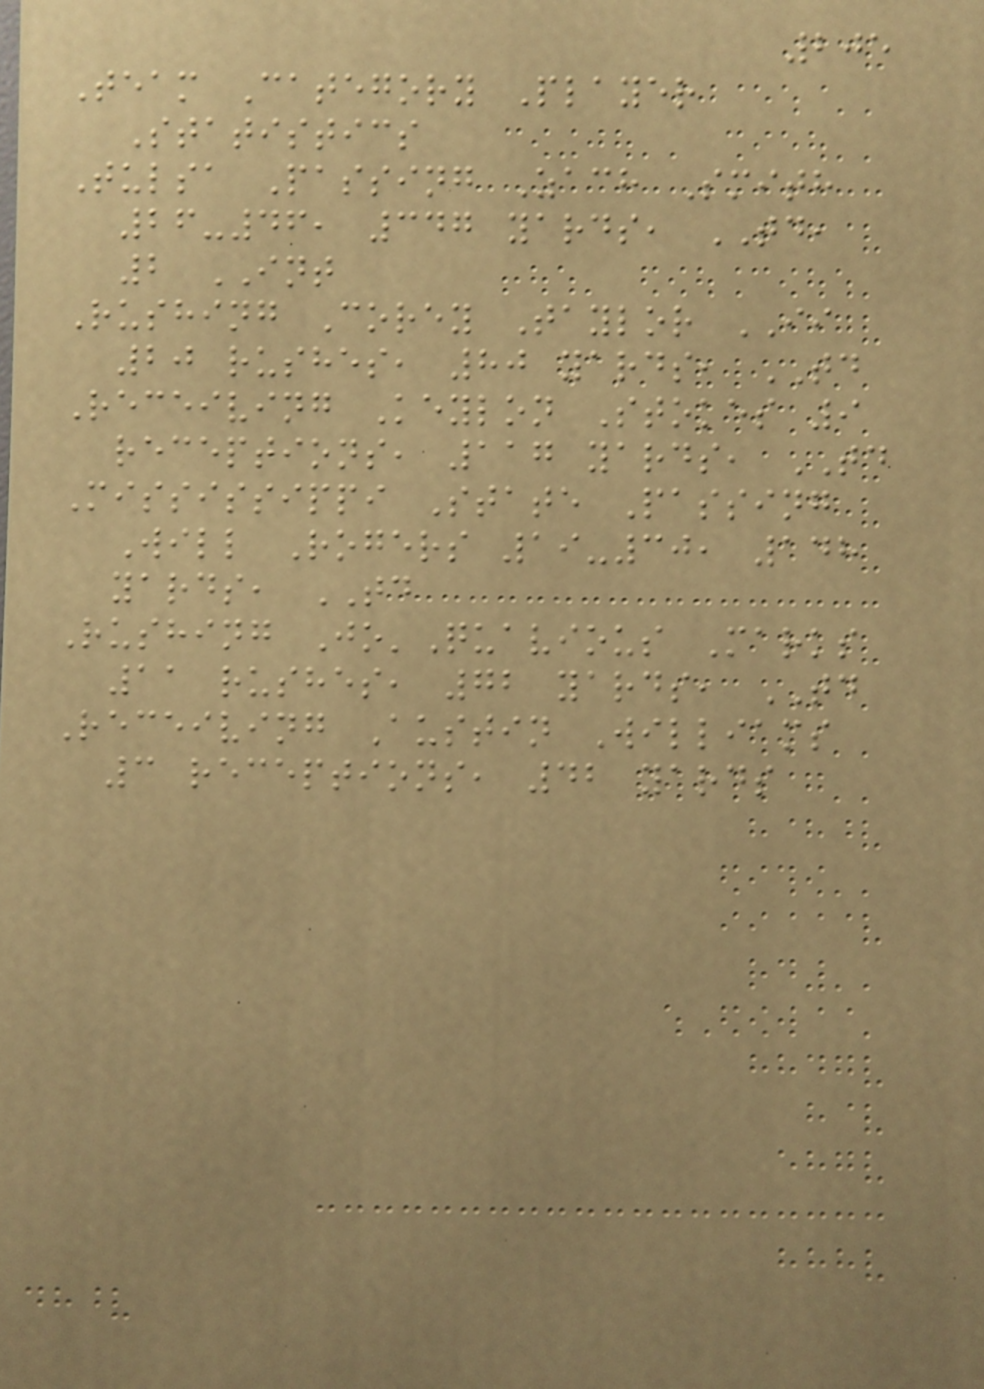205
Team Category Player
Statistics
Tulsa Passing Zach Smith
26-46, 347 yards, TD,
2 INT
Rushing Corey Taylor II
20 rushes, 80 yards, TD
Receiving Keylon Stokes 9
receptions, 117 yards, TD
Mississippi State Passing
Will Rogers 19-30, 148
yards, TD
Rushing Jo'Quavious Marks
11 rushes, 72 yards, TD
Receiving Austin Williams
3 receptions, 42 yards
